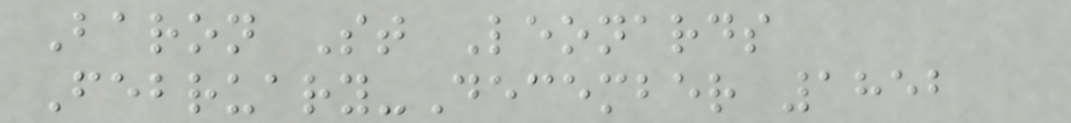Baron St Leonards
February-December 1852
